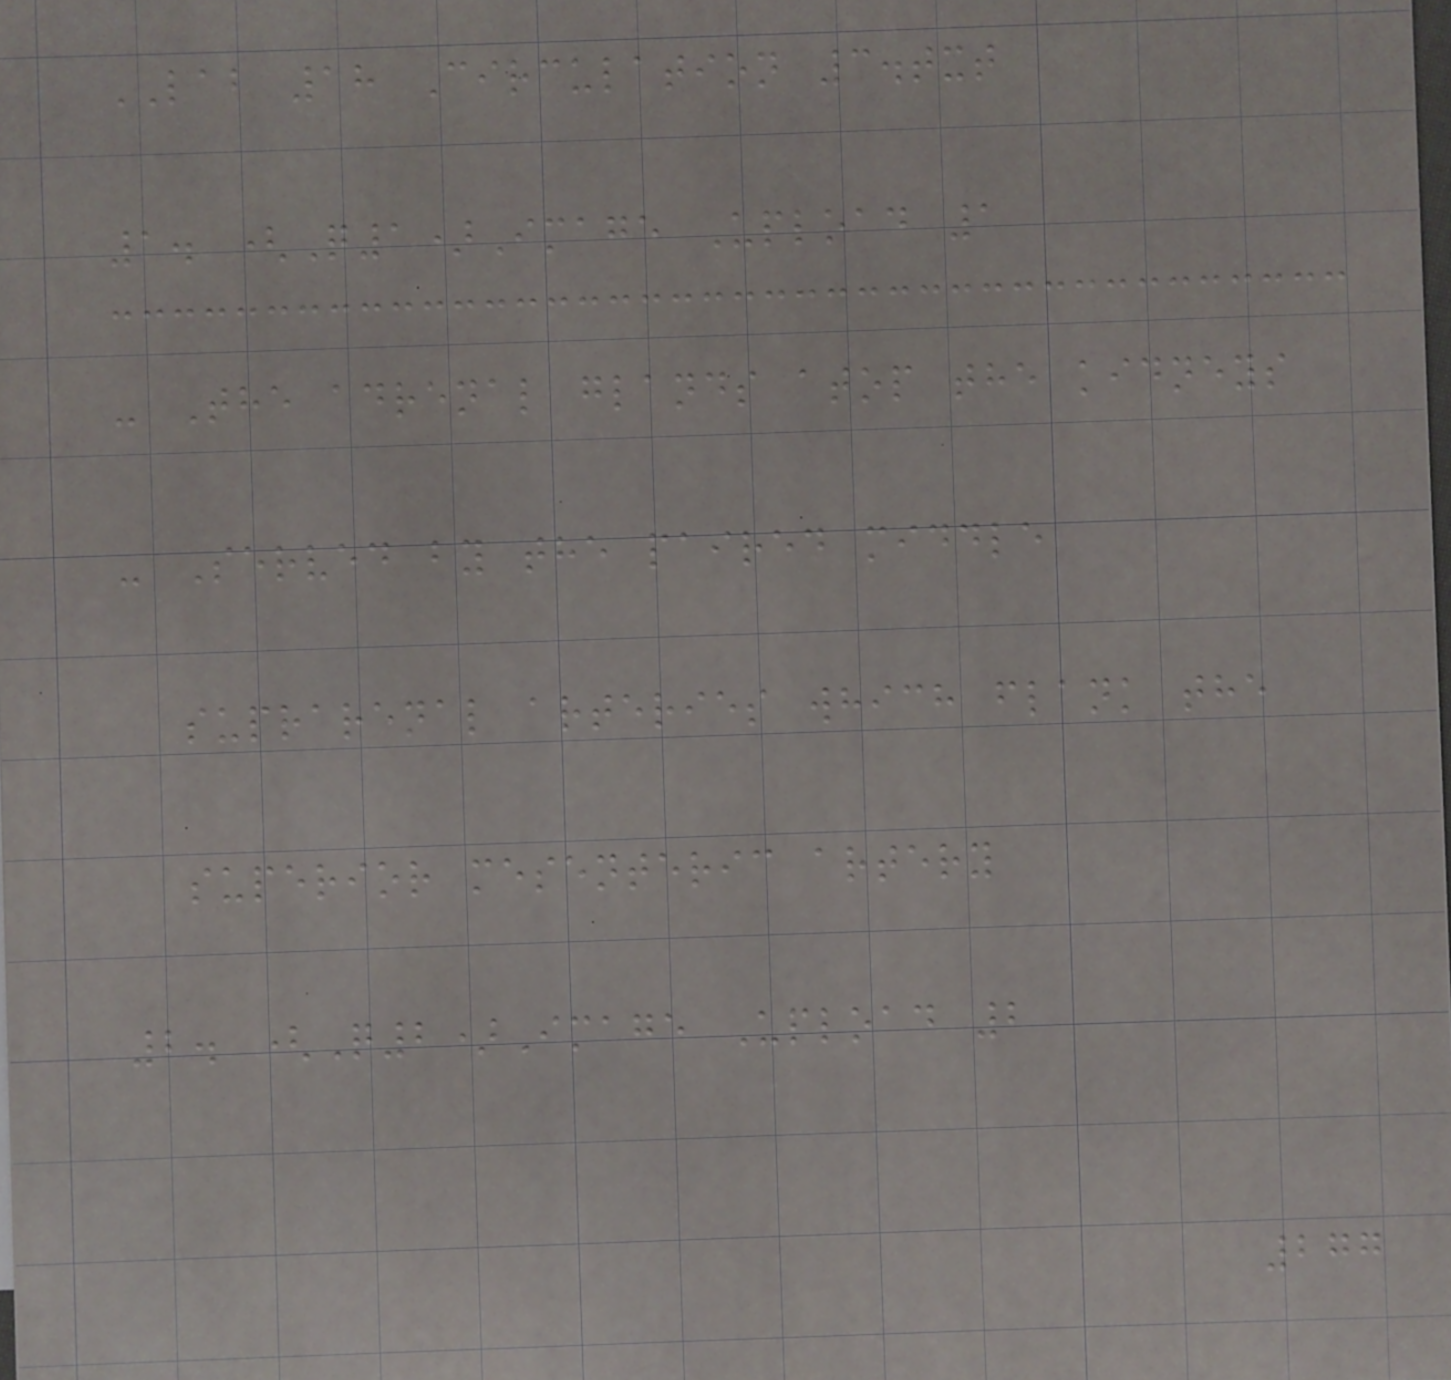LAB 18 Circulation 3.txt
1. (Q1)Image Upload 1
- The adrenal glands atop the kidneys
- Served by the paired middle
suprarenal arteries which flank the
superior mesenteric artery
2. (Q2)Image Upload 2
277
